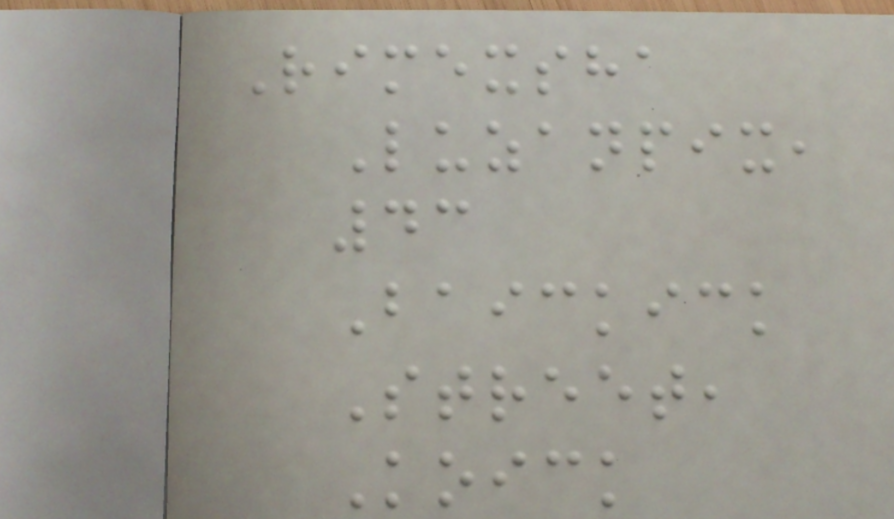Rimexsha
Luzanpix,
43
Baickick
Street,
Koick
